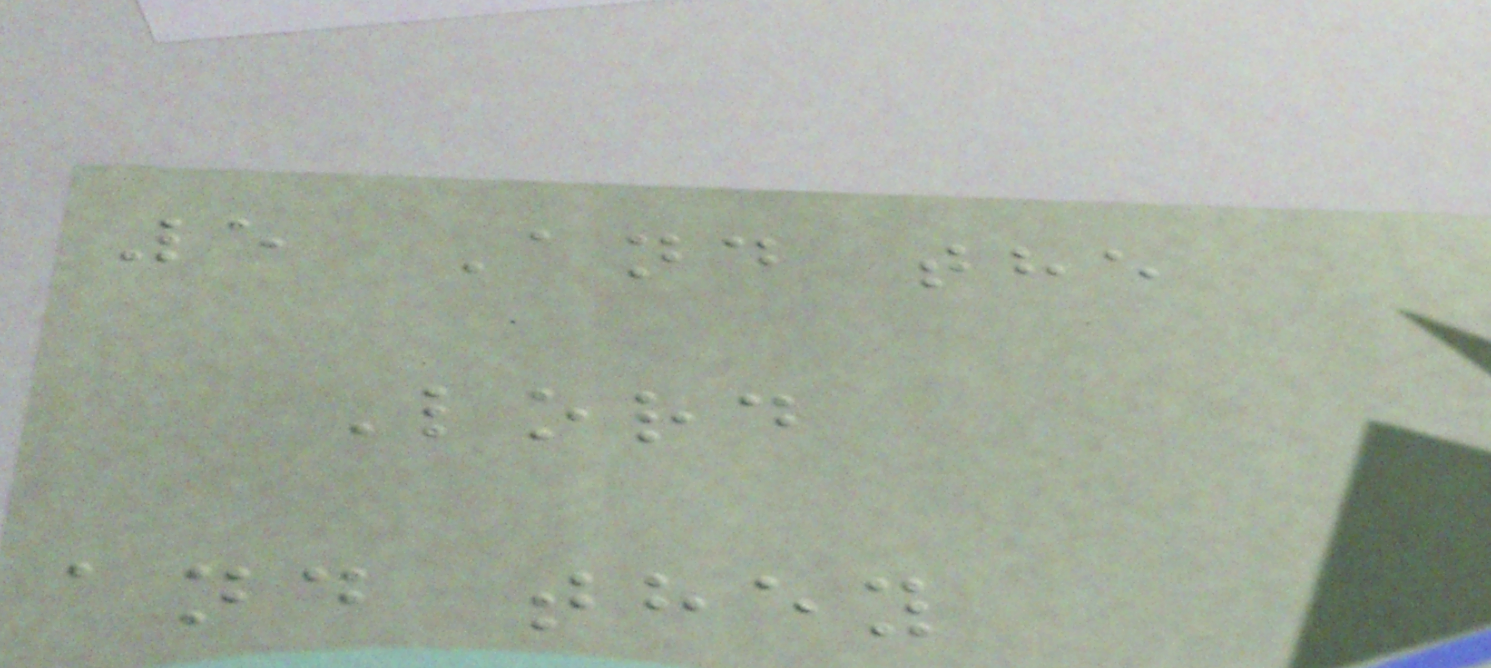5 And the
Lord
and they
